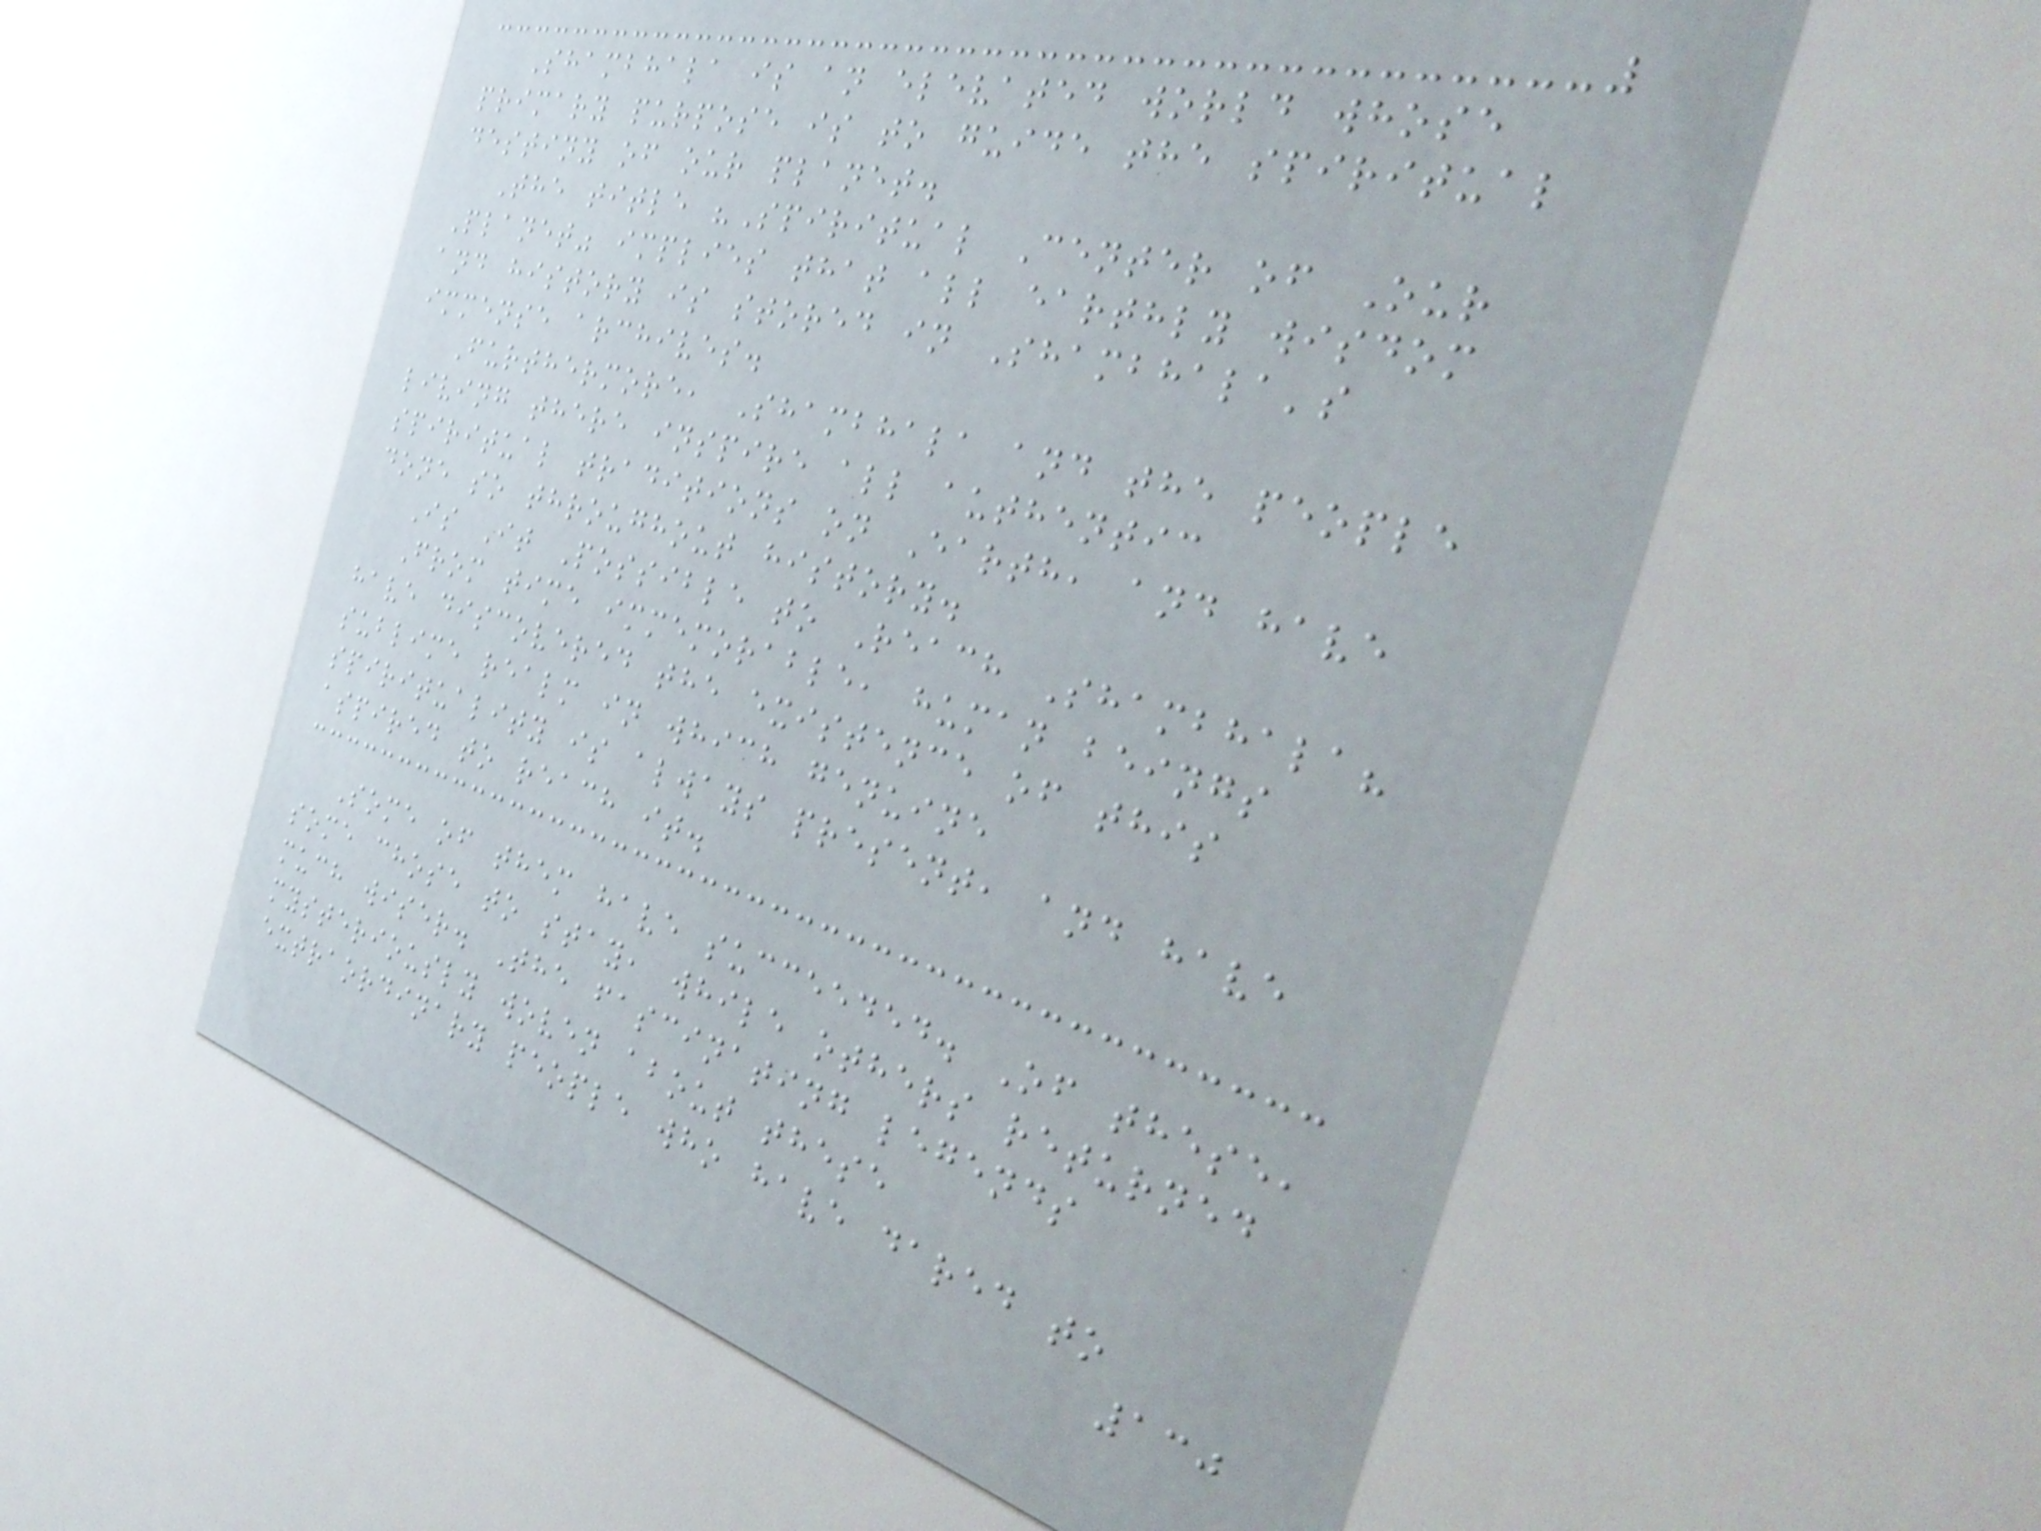Shambhala is an elevated world whose
primary purpose is to guide the spiritual
destiny of our planet.
The title "Spiritual Center of Our
Planet" implies that all earthly wisdom
and history is stored in Shambhala's
immense archives.
Furthermore, Shambhala and the people
living there inspire all authentic
spiritual traditions on Earth, and have
done so throughout history.
Is It Possible to Reach Shambhala?
From time immemorable, human beings
have discovered the existence of this
sublime realm in which genuine
spirituality is always present, and have
aspired to reach it.
Some of them have succeeded. Of these,
some chose to stay, while others returned
much wiser. The fascinating legends
mysteriously woven about these
extraordinary people who have dared to
130
